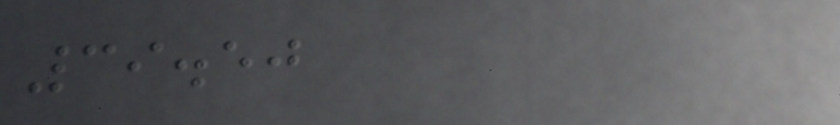39.50
